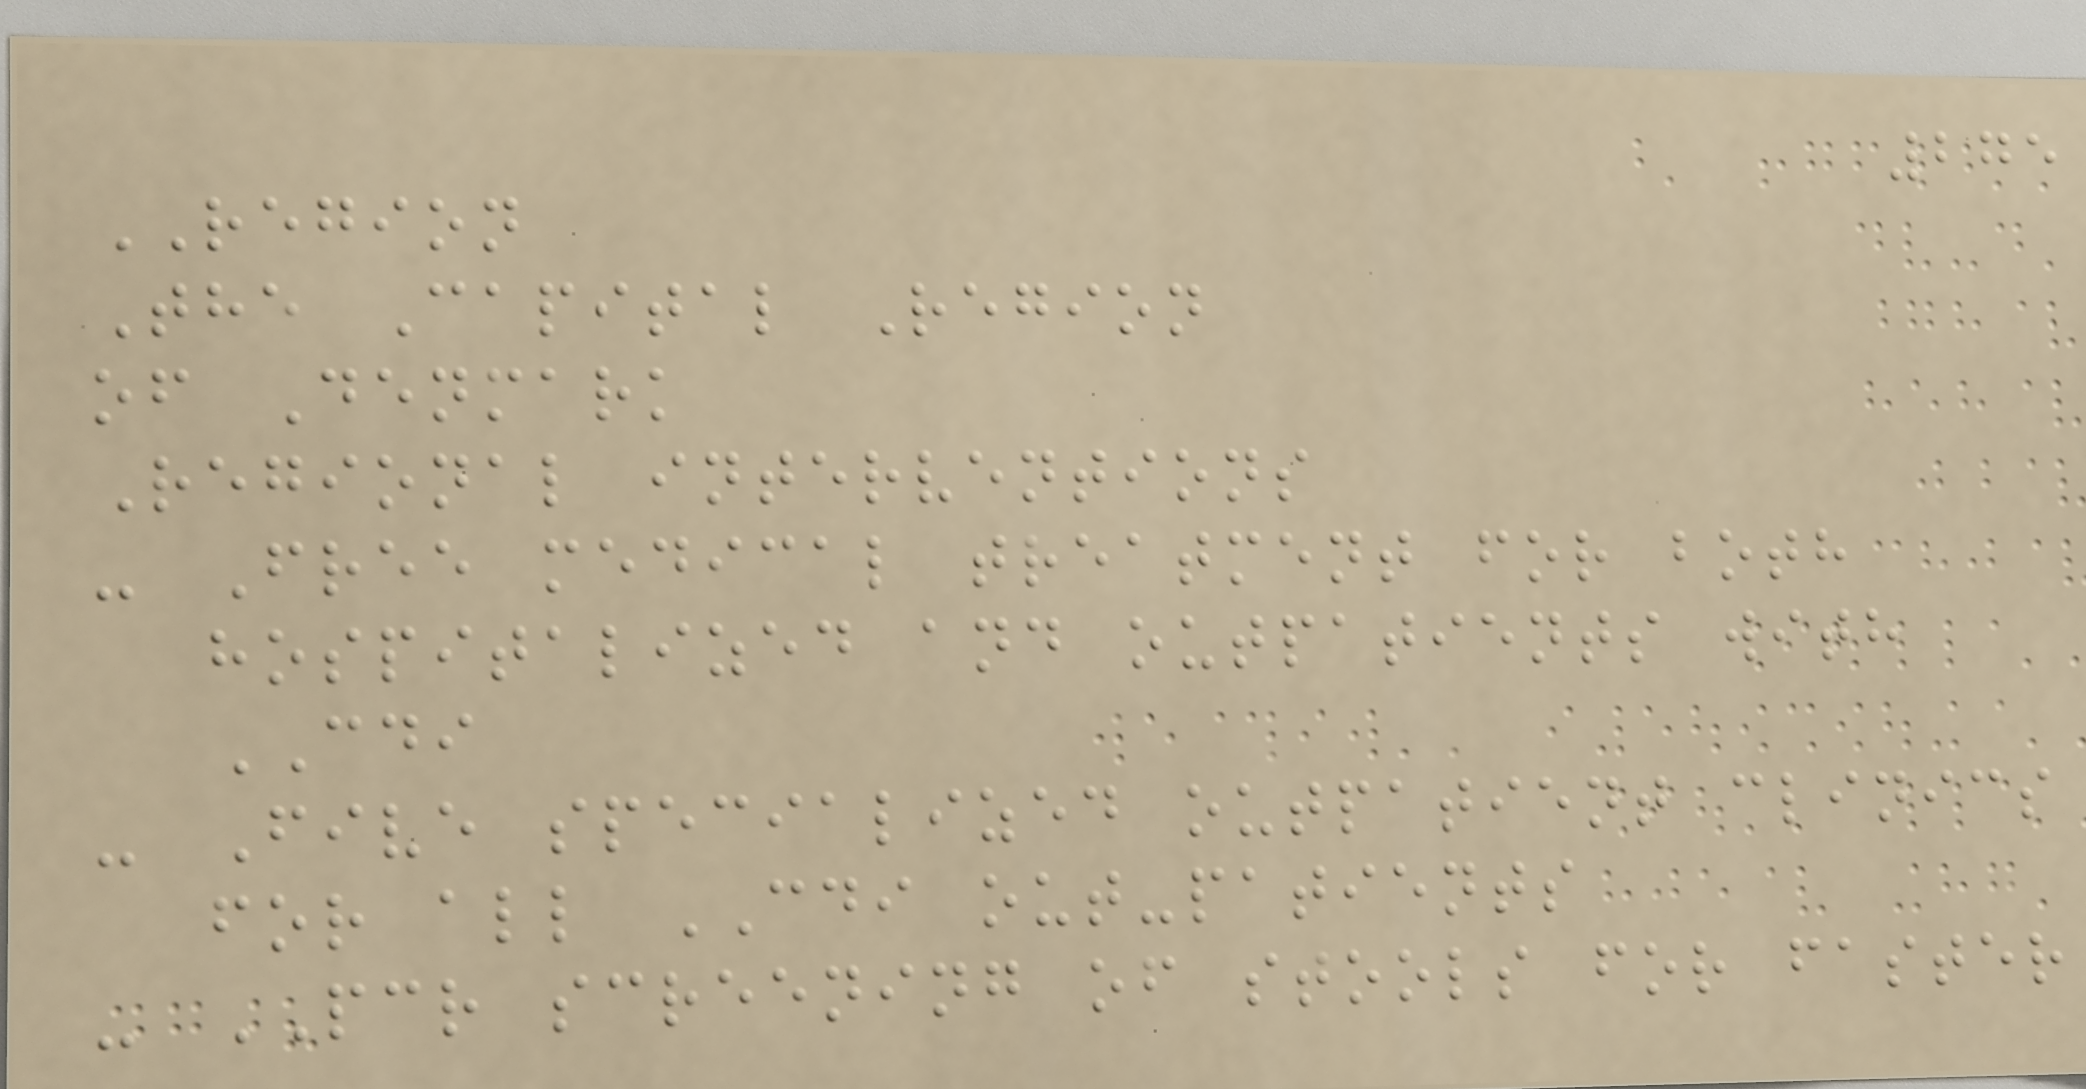275
REGION
The Capital Region
of Denmark
Regional interventions
- Free medical treatment for both
hospitalized and outpatients with
CDI
- Five specialized outpatient clinics
for all CDI out-patients
- PCR screening of stools for faster
